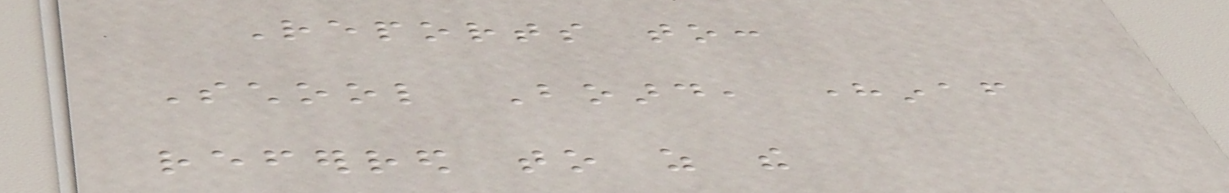Reports to:
School Board, hereinafter
referred to as the
